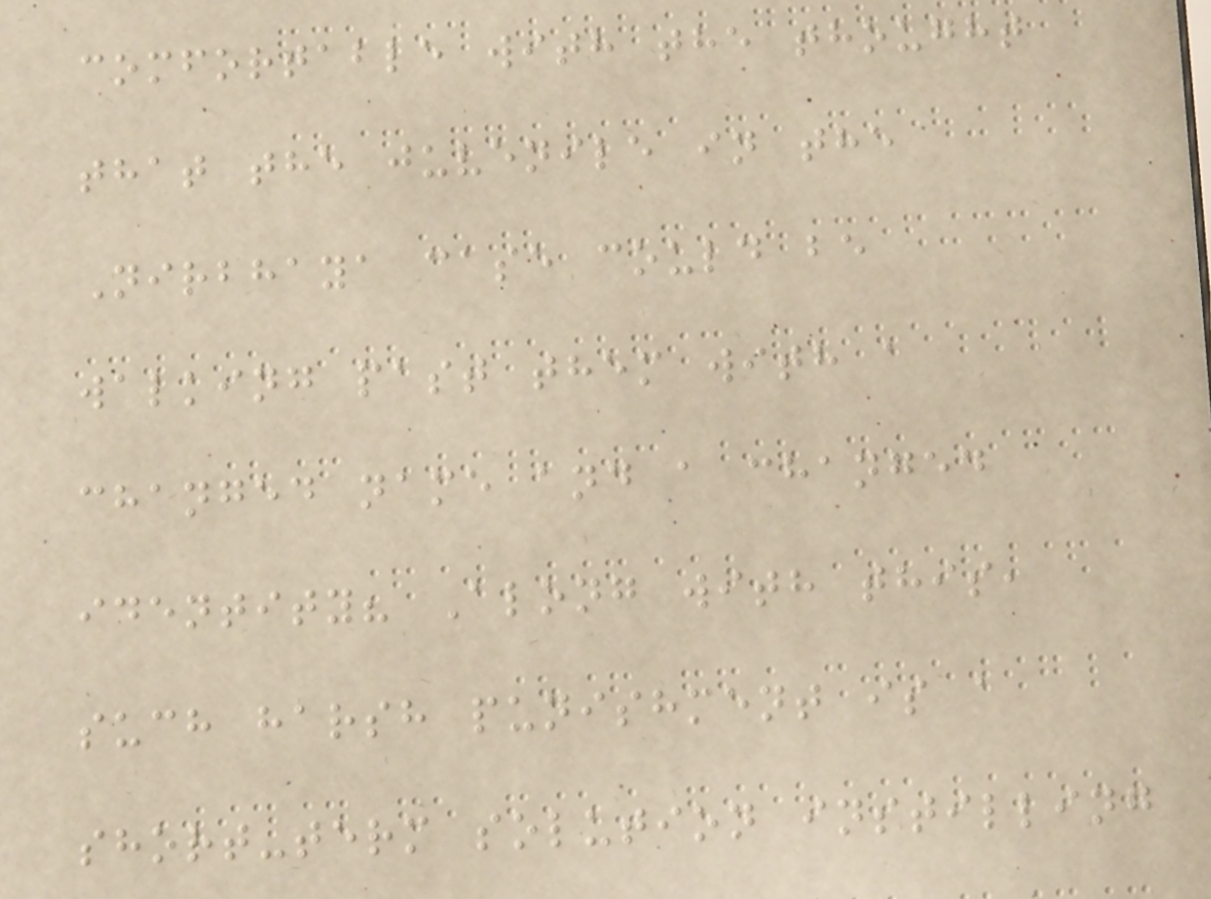comfortable with the thought
that the juvenile in the
Nirbhaya case could be
walking past them with a
changed name and a changed
identity? Along with this,
such harsh punishment is a
short-term solution instilling
